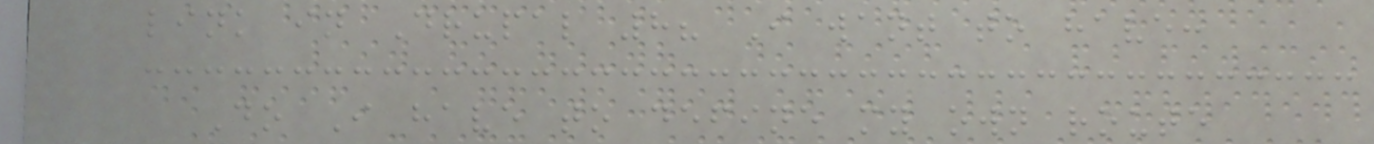link in Drupal 8? I want to have:
Do I have to define my own route
